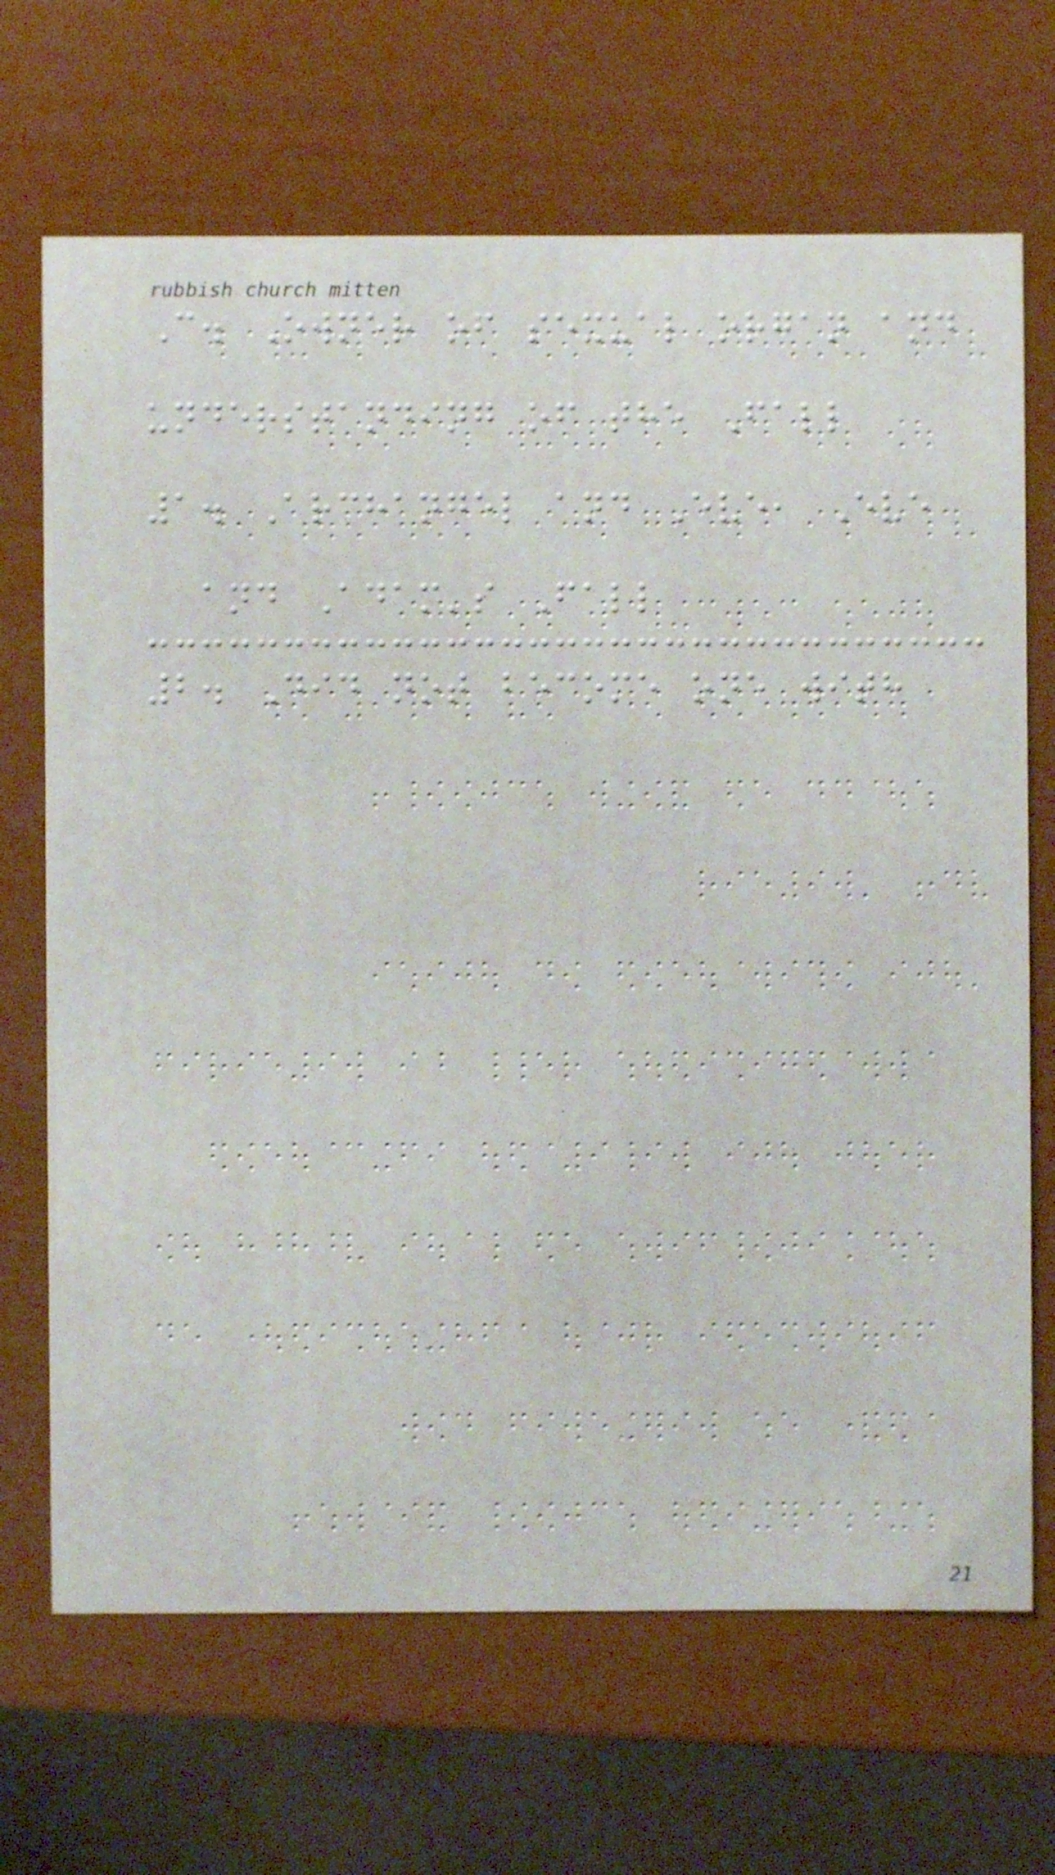C. Owner of sexual organ and
understanding of the Fall
1. Archangel and Eve, Eve
and Adam's Fall
2. Did not become one with
